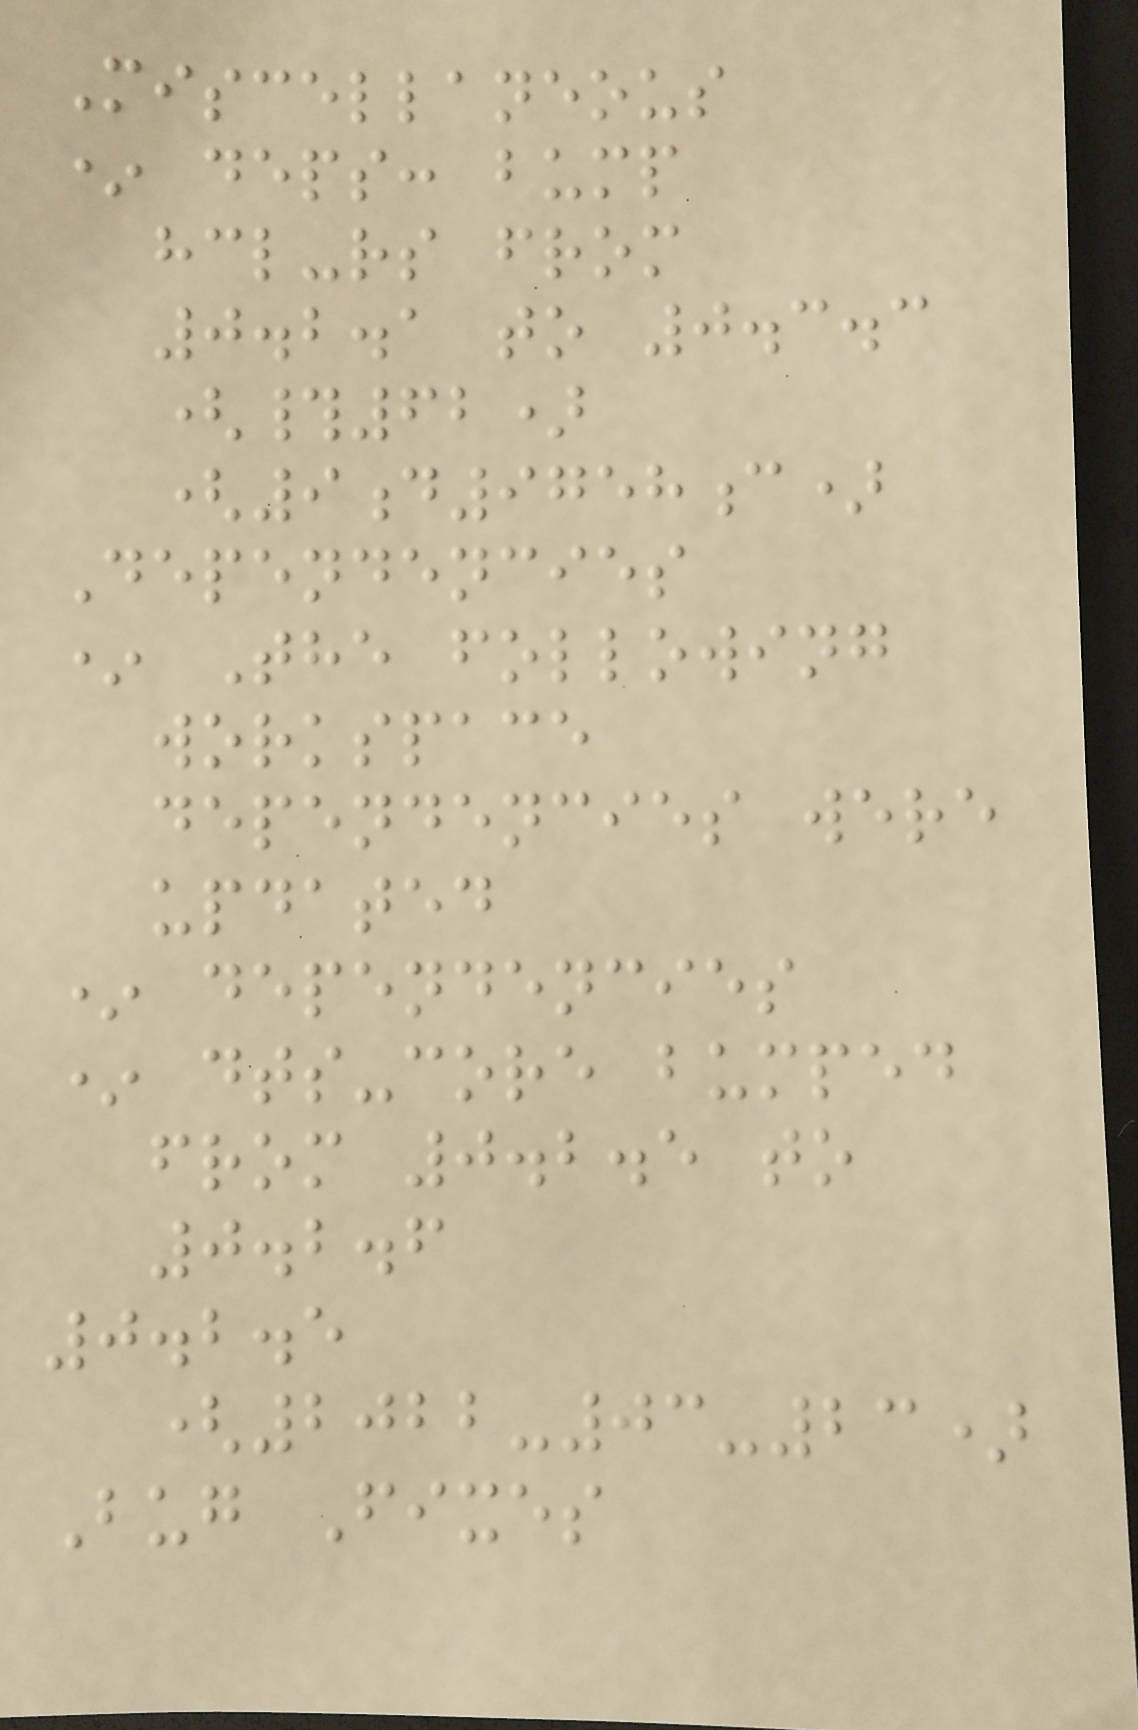Miscellaneous
* deps: bump
hcl-rs from
0.2.1 to 0.3.3
(#62)
(9d9758c)
Dependencies
* The following
workspace
dependencies were
updated
* dependencies
* dts-core bumped
from 0.2.5 to
0.2.6
0.2.5
(2022-03-23)
Bug Fixes
